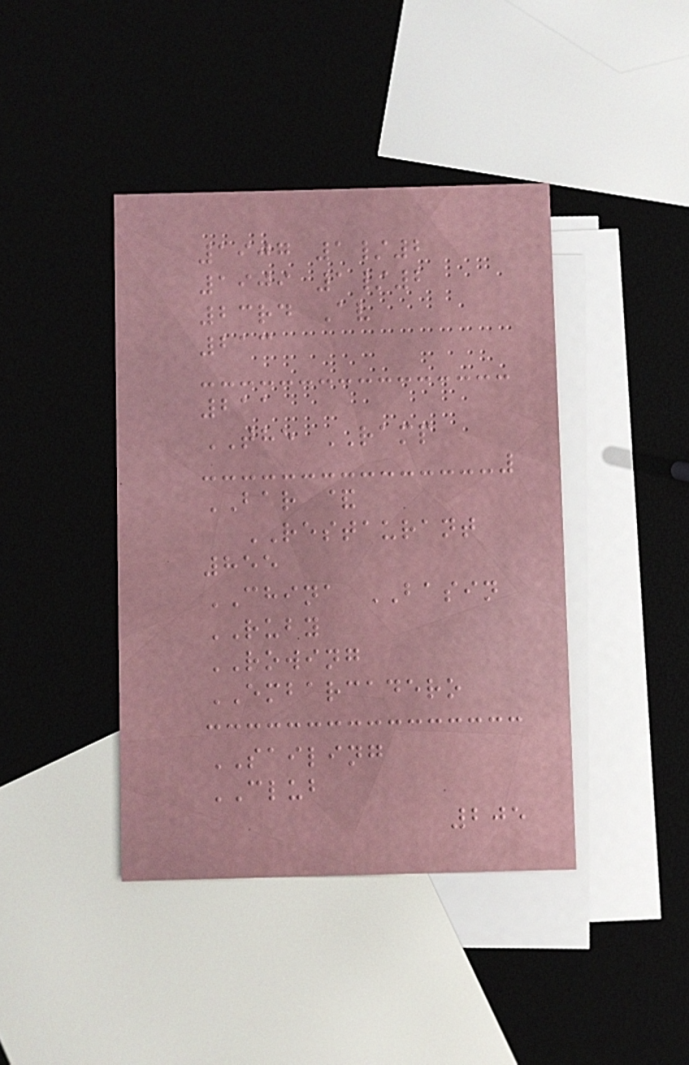1907 1/2
1909 1/2
23rd Av
213
211
THE RAMP
BAR &
RESTAURANT
855
CHINA BASIN
RUBY
ROWING
EMBARCADERO
SAILING
CLUB
205
